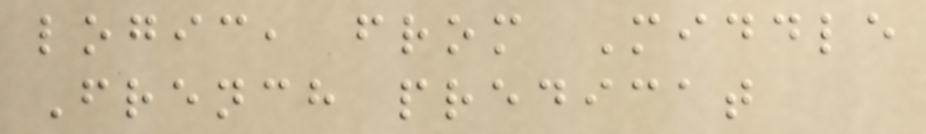logic, from Middle
French predicat
